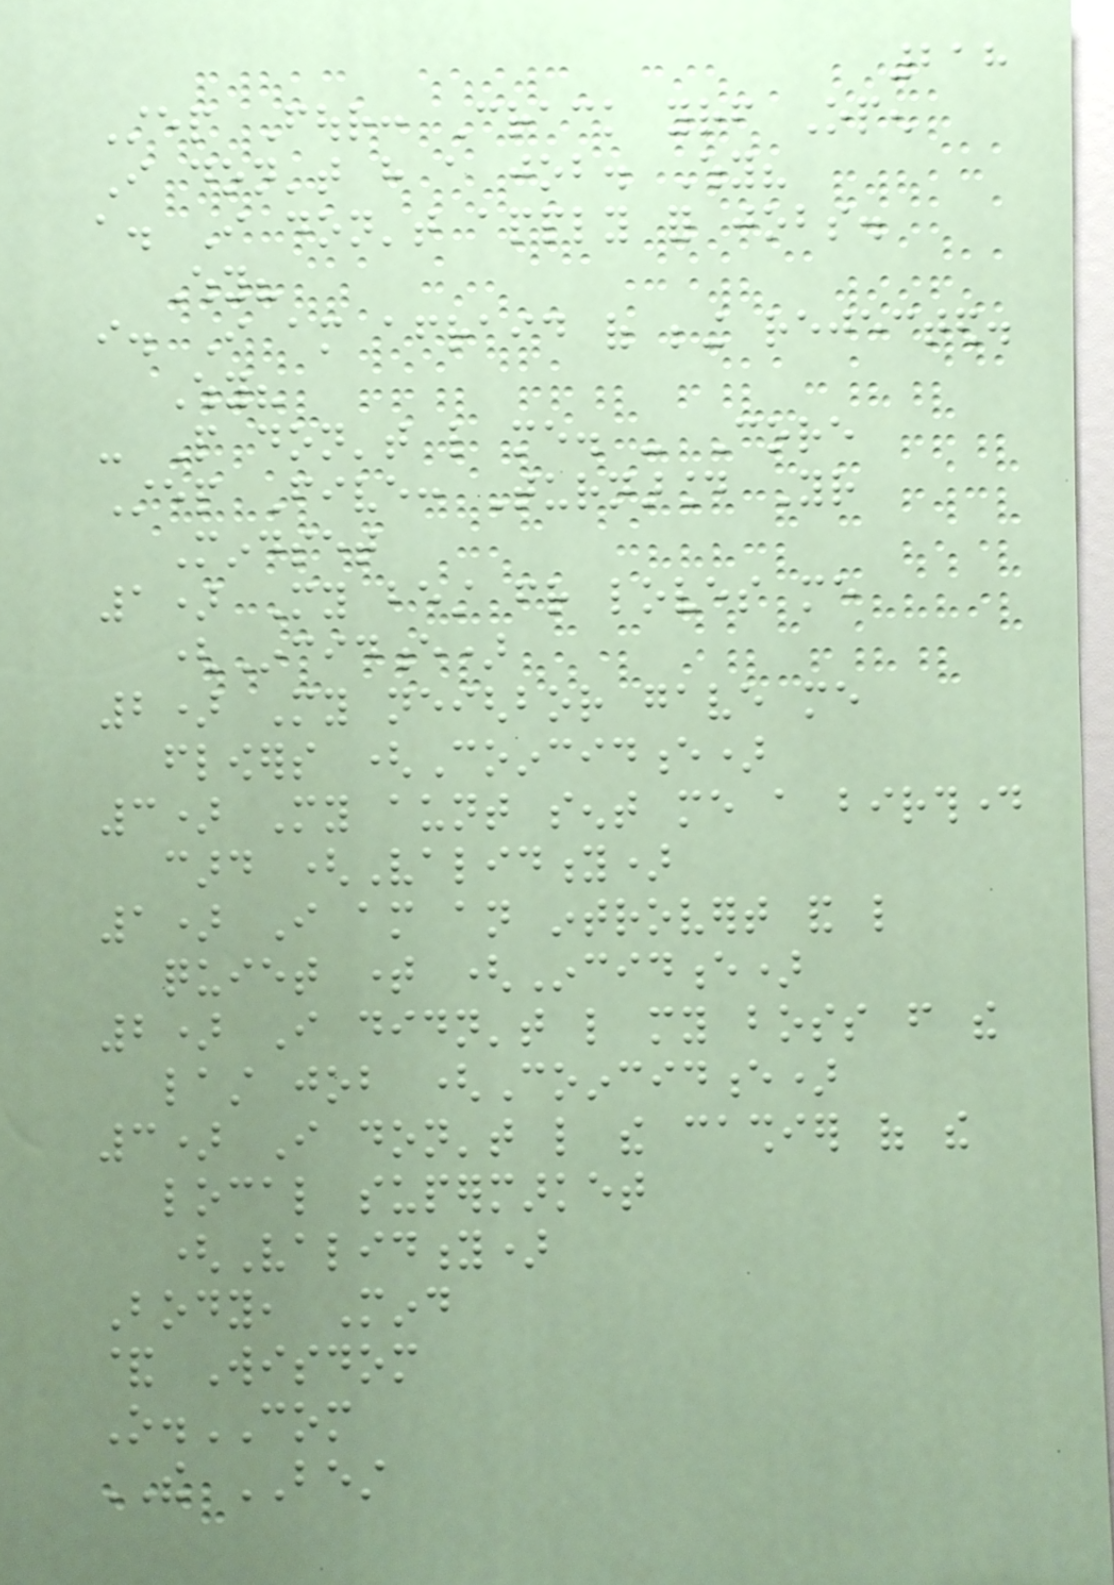218
Step Four: Crack yourself Open
I don't have a job. Why?
a. I don't apply for jobs.
Why?
i. I am afraid of being rejected.
Why?
- People don't like me. - Core
Step Five: Turnaround Your
Mindset
1) My best friend loves me
(Incidence)
2) My neighbor gave me
flowers (Coincidence)
3) My aunt sent me a birthday
card (Validity)
1) I am an introvert and like
quiet time (Incidence)
2) I didn't like my boss from the
last job (Coincidence)
3) I don't like the cashier of the
local supermarket
(Validity)
Body, Mind
& Wisdom
O.COM
THE BEST
